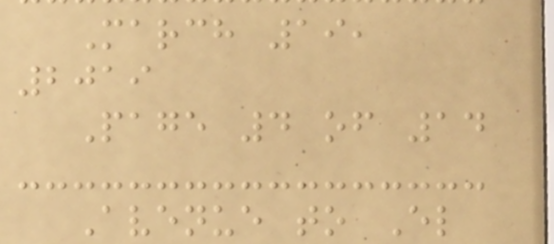March 19,
2019
Page 4 of 14
Avenue to El
